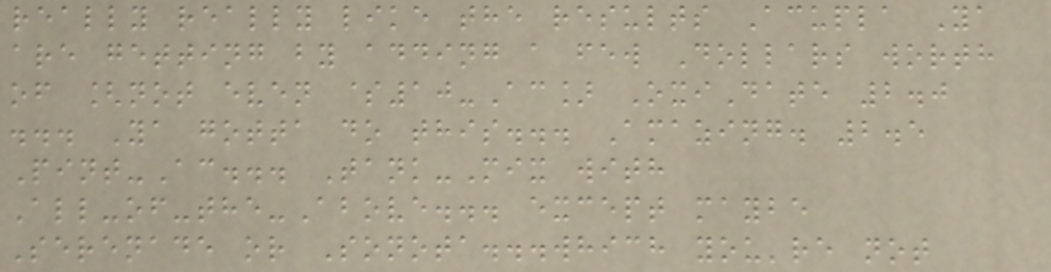really really like the results Acupla Ya
are getting by adding a few Dollars worth
of [not even $10-Ac] OxiDate 2.0
... Ya gotta do this... Amazing. 2.5
Pint-Ac... Tank-Mix with
All-of-the-Above... except maybe
Serenade or Sonota...which you're not
